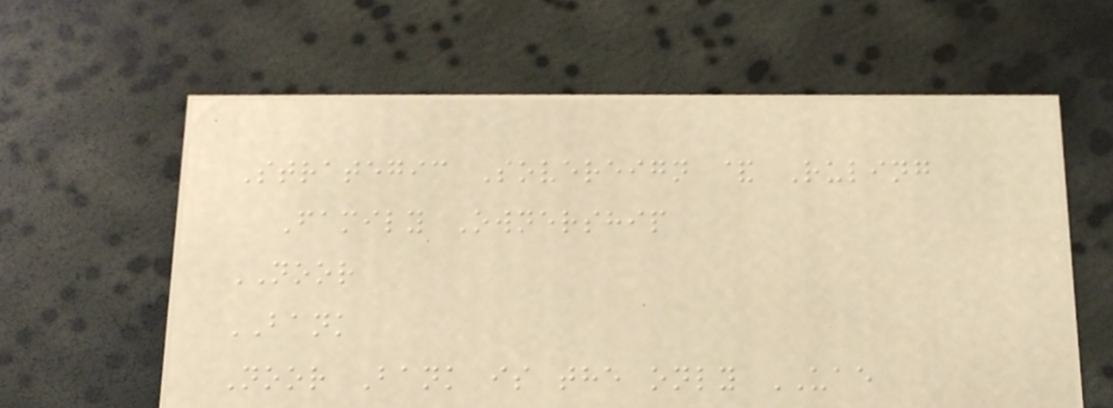Strategic Sovereign & Ruling
Family Ownership
NOOR
BANK
Noor Bank is the only UAE
